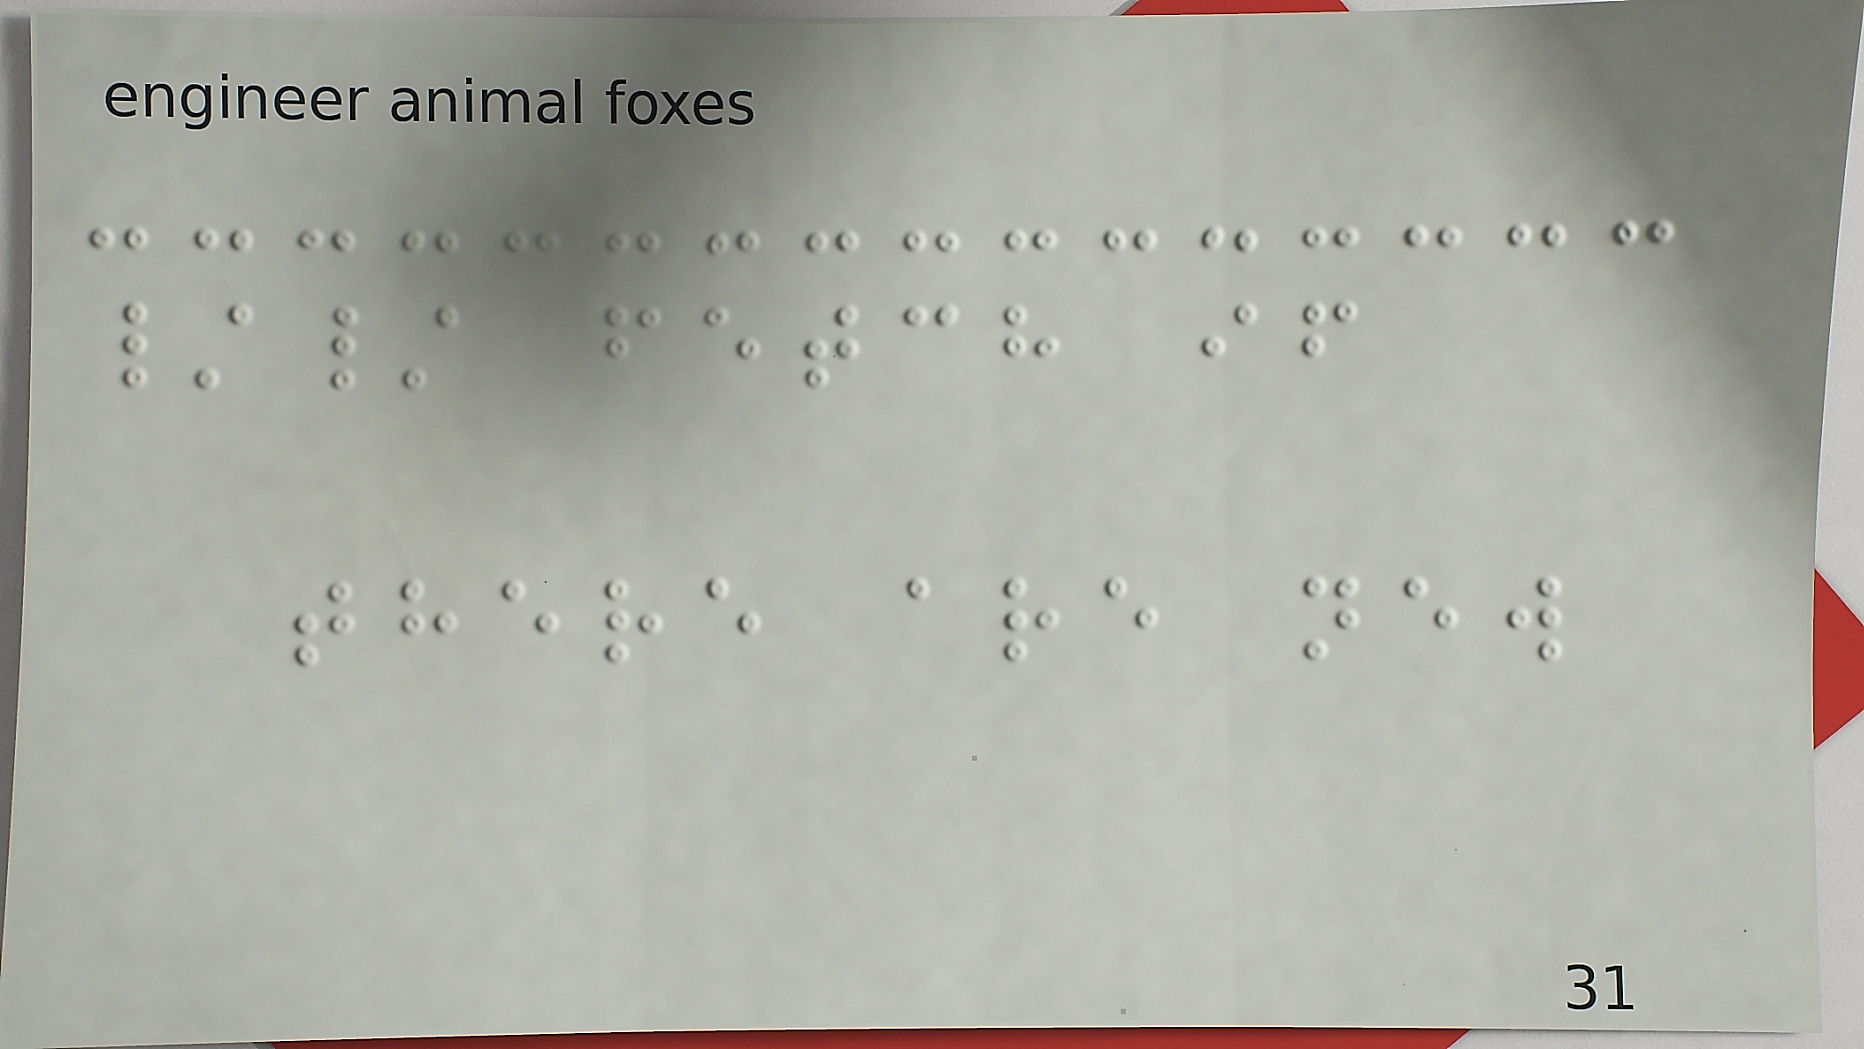// fetch if
there are new
